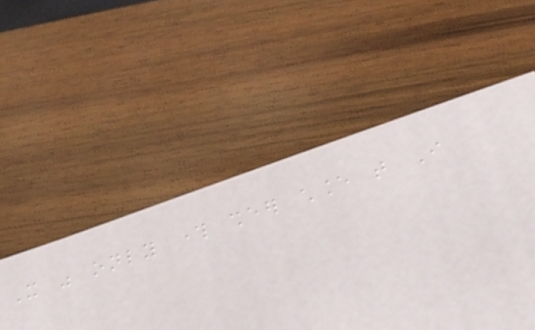It was only through sheer chance that I
